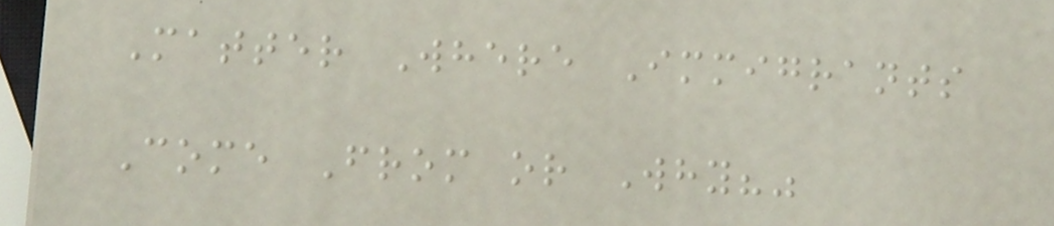Matter Where Immigrants
Come From or Why?"
